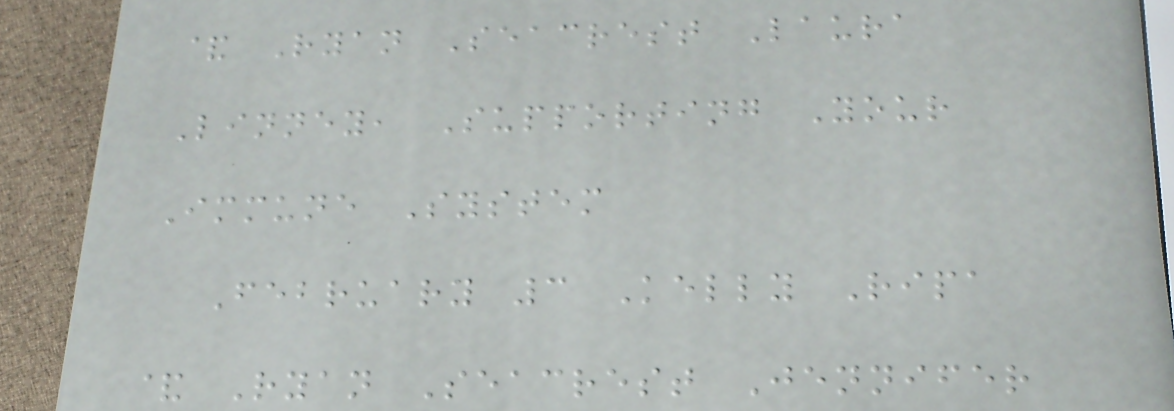& Ryan Seacrest Laura
Linney, Supporting Your
Immune System
February 3 Kelly Ripa
& Ryan Seacrest Jennifer
